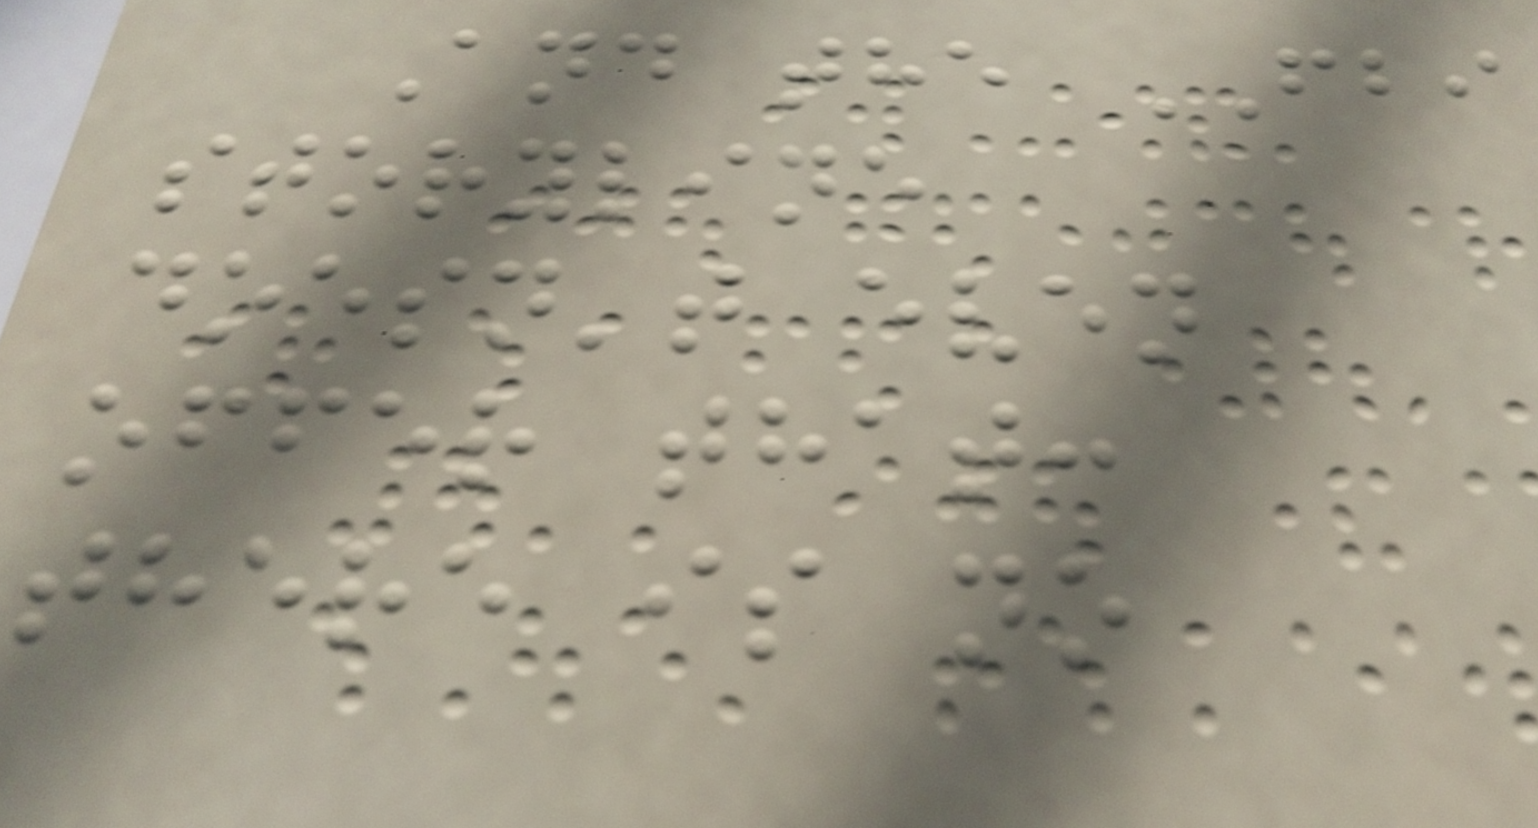And the FBI
storyline
doesn't even
offer that:
there is no
